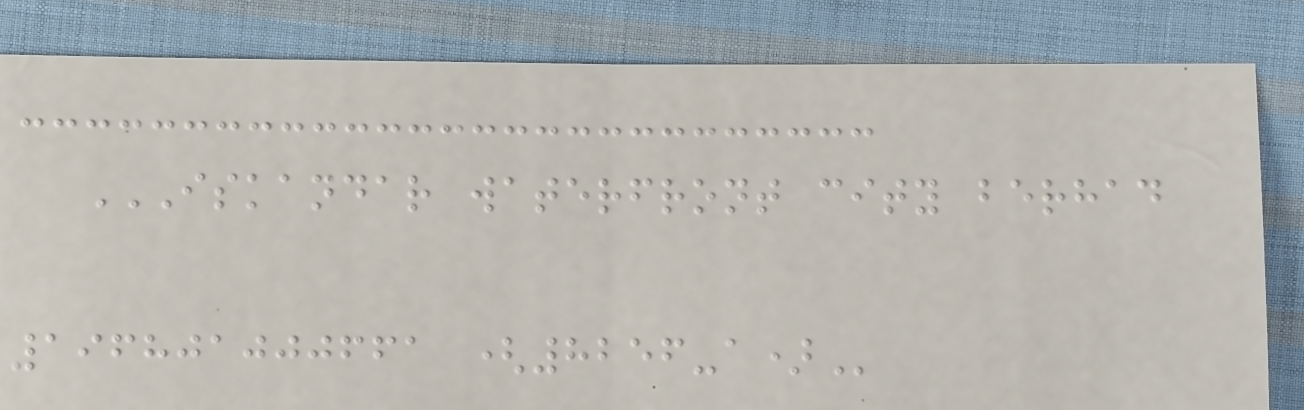ISKANDAR WATERFRONT CITY BERHAD
196801000661 (8256-A)
